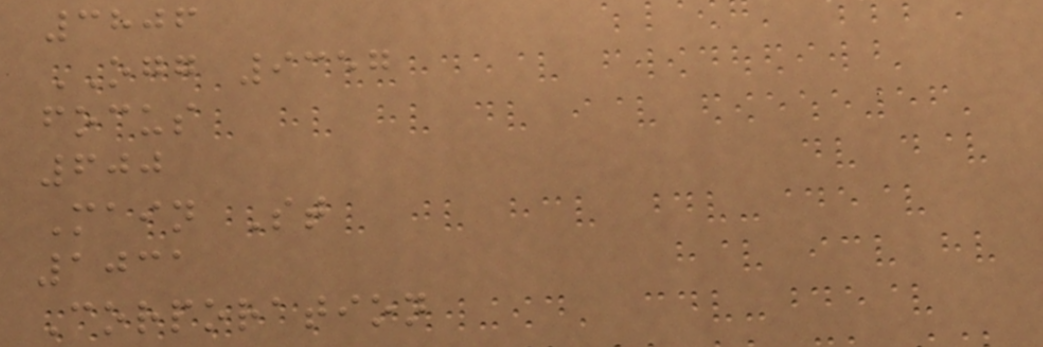3806
OGG 9357
focus
600
Main St
1031
Corporation
